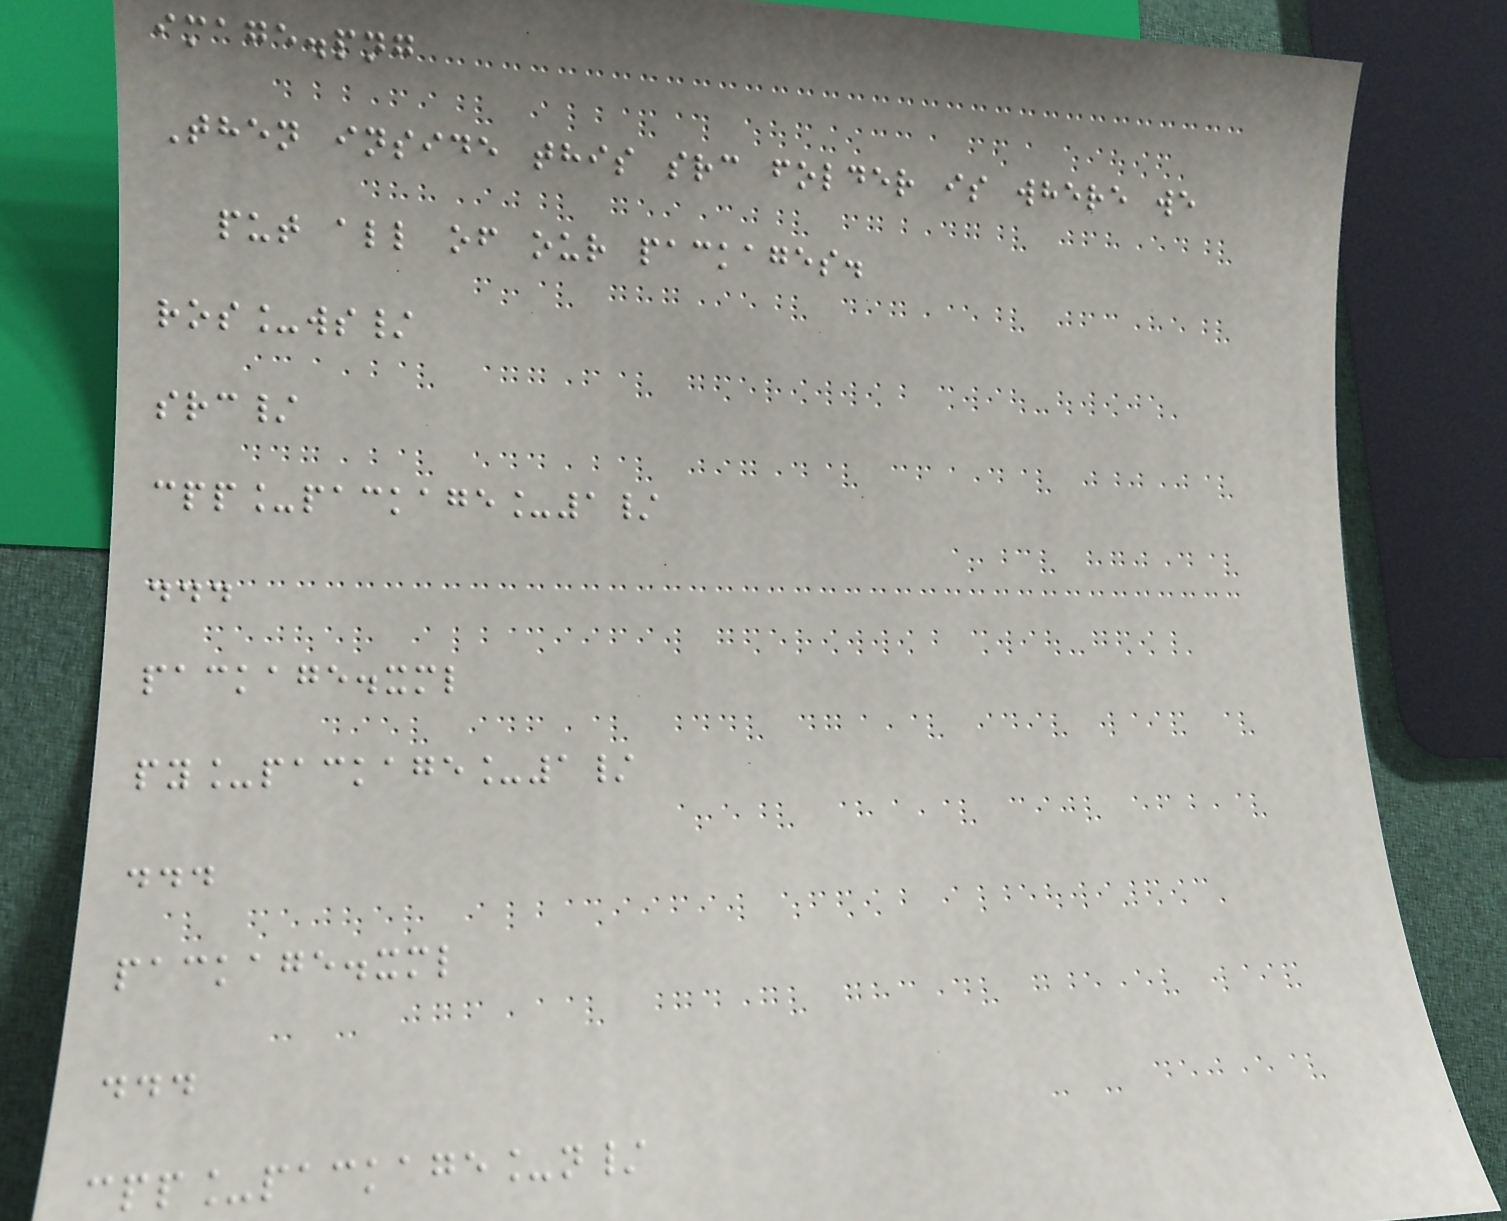image.png
Then inside this src folder is where we
put all of our packages.
ros_ws/
src/
cpp_package_1/
...
package.xml
py_package_1/
...
package.xml
...
cpp_package_n/
